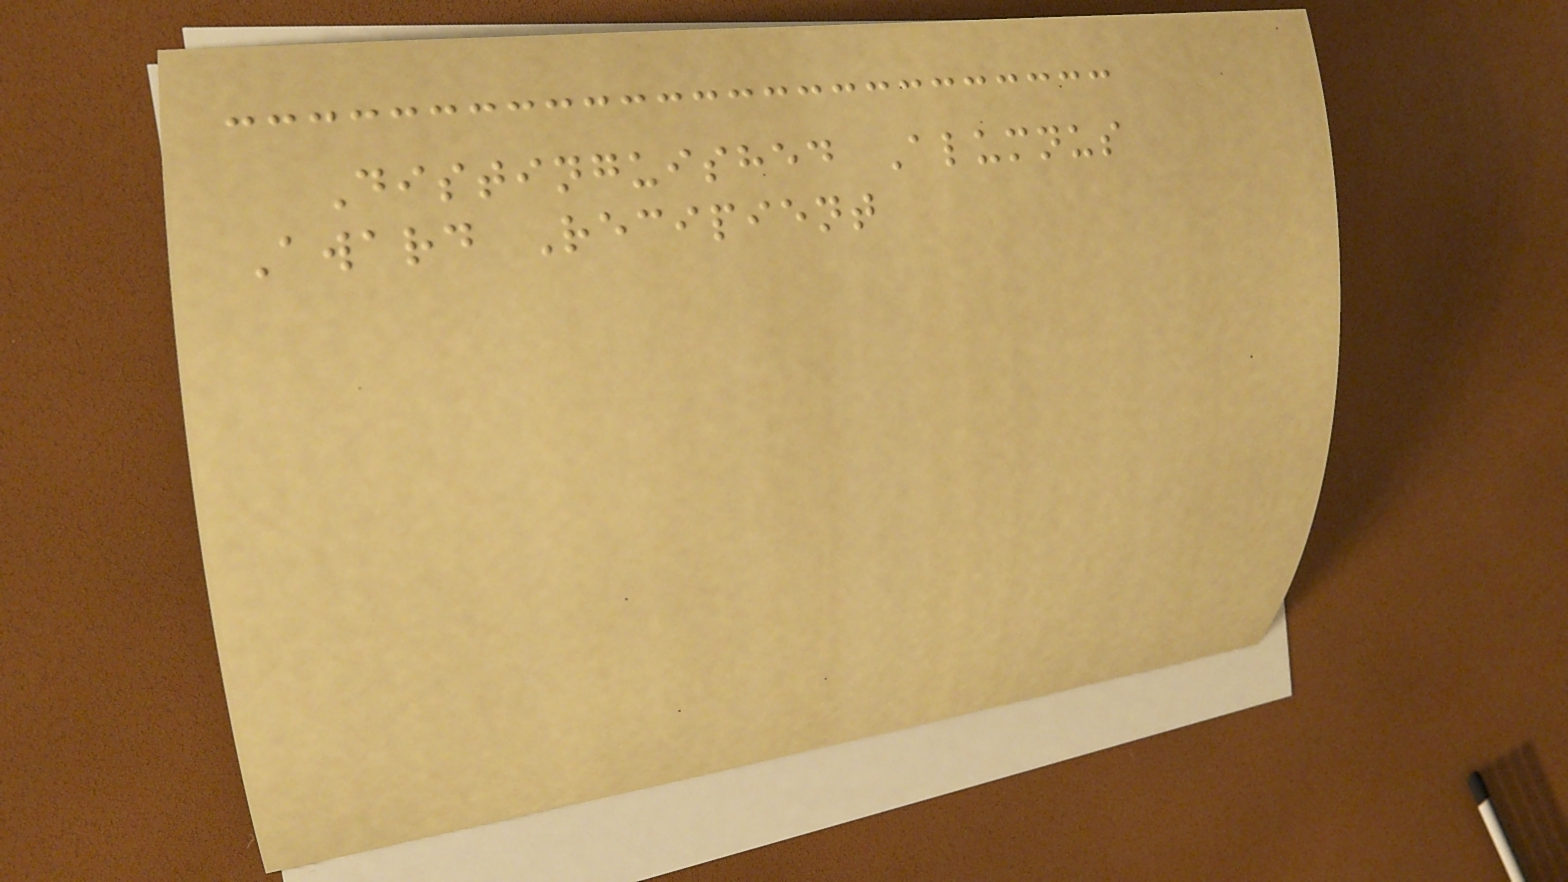Distinguished Alumnus
Award Recipient
